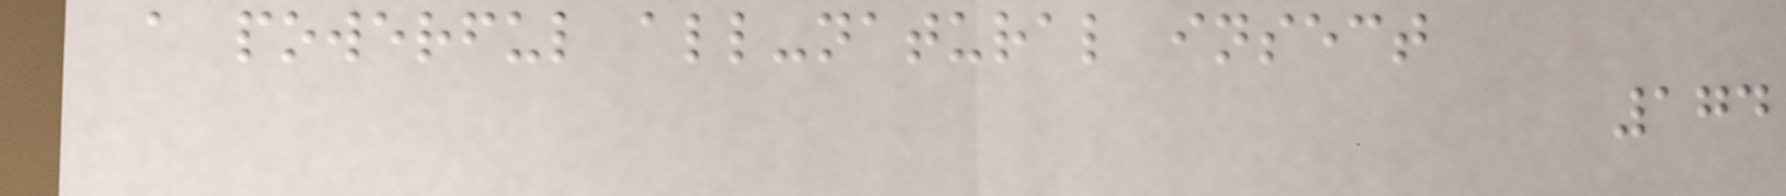a powerful all-natural insect
174
